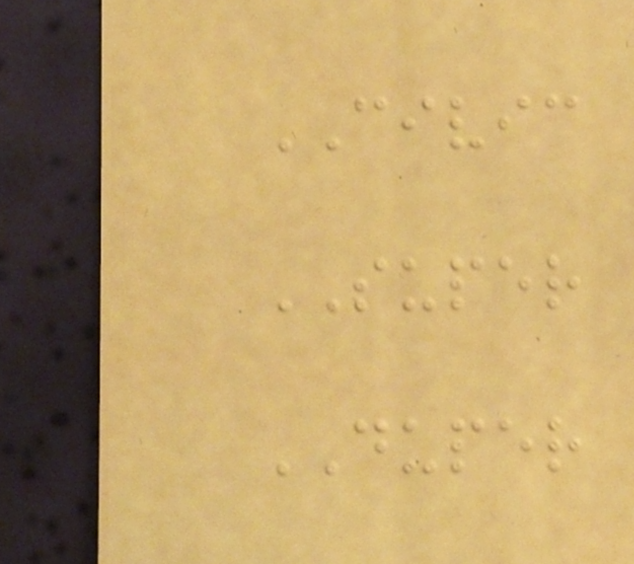CIVIC
SUPER
DUPER
